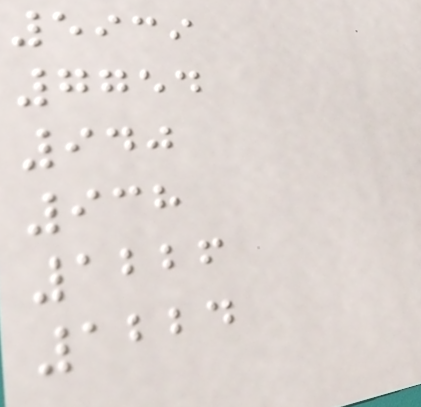5939
7754
940
938
1226
1224
